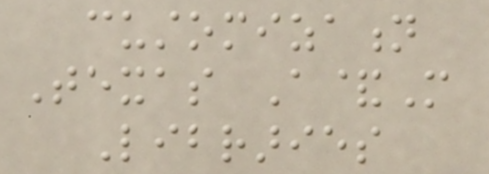customization
Texas A&M
Libraries
